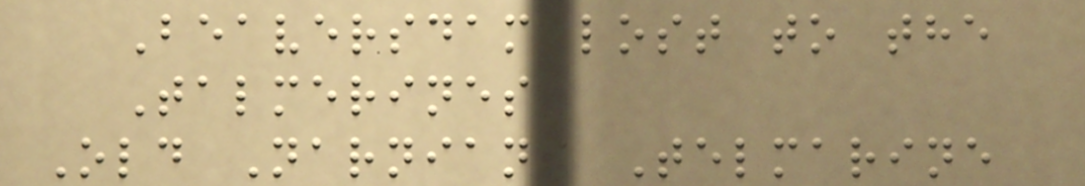Beaversdam lost to the
Talmerines
Old Narnians Telmarine
